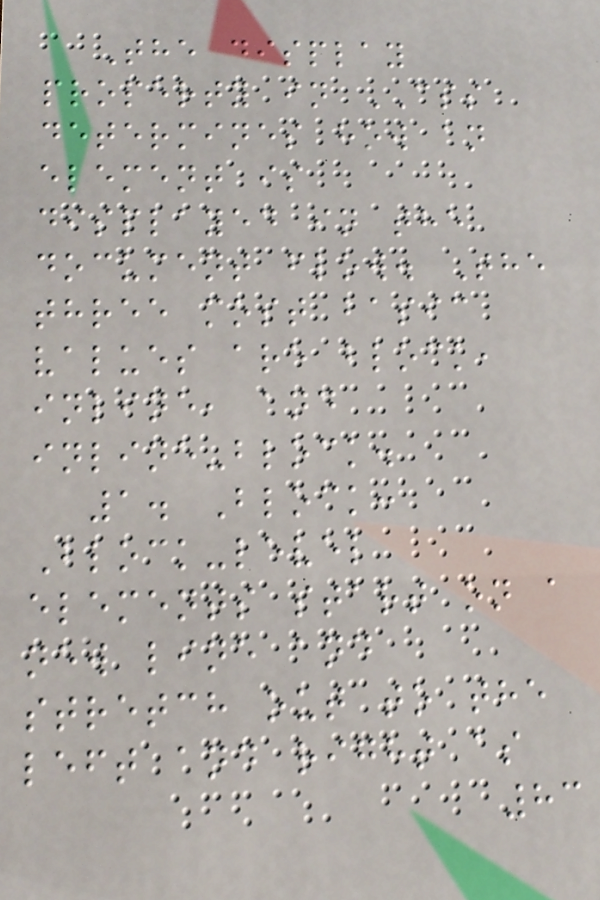The display
property in CSS
determines how an
element is
displayed in the
document flow. The
three most basic
values are block,
inline, and
inline-block.
1. Block:
Block-level
elements start on a
new line and
stretch out to the
left and right as
83
